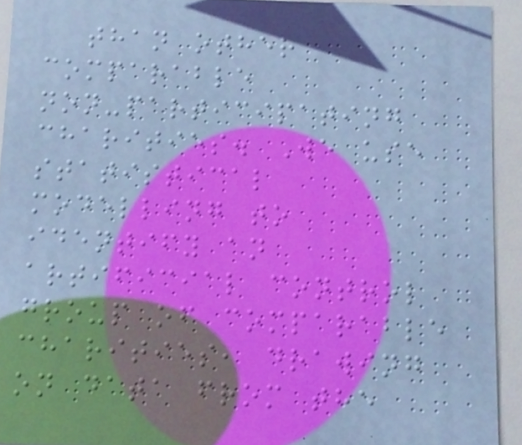than other
comparable
non-participating
charities. We use
statistical
modelling to
identify an
artificial control
group of comparable
charities, drawing
on data from the
